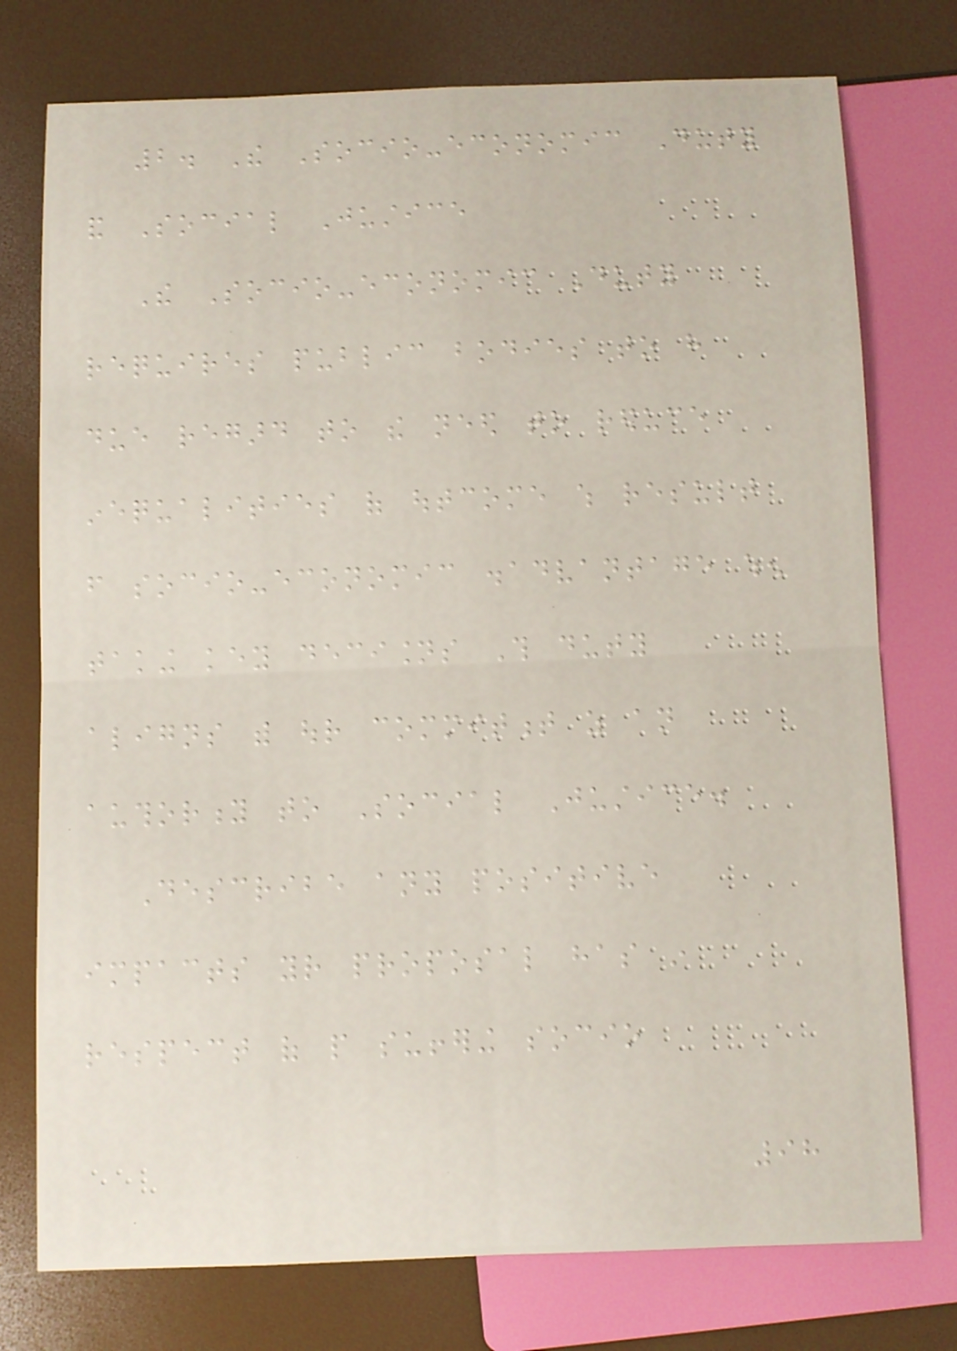2. The Socio-economic Duty
and Social Justice
The Socio-economic Duty
requires public bodies to have
due regard to the need to reduce
inequalities of outcome which result
from socio-economic disadvantage when
taking key decisions This duty
aligns with our commitment as an
authority to Social Justice.
Describe any positive
impacts your proposal has in
respect of people suffering socio
98
